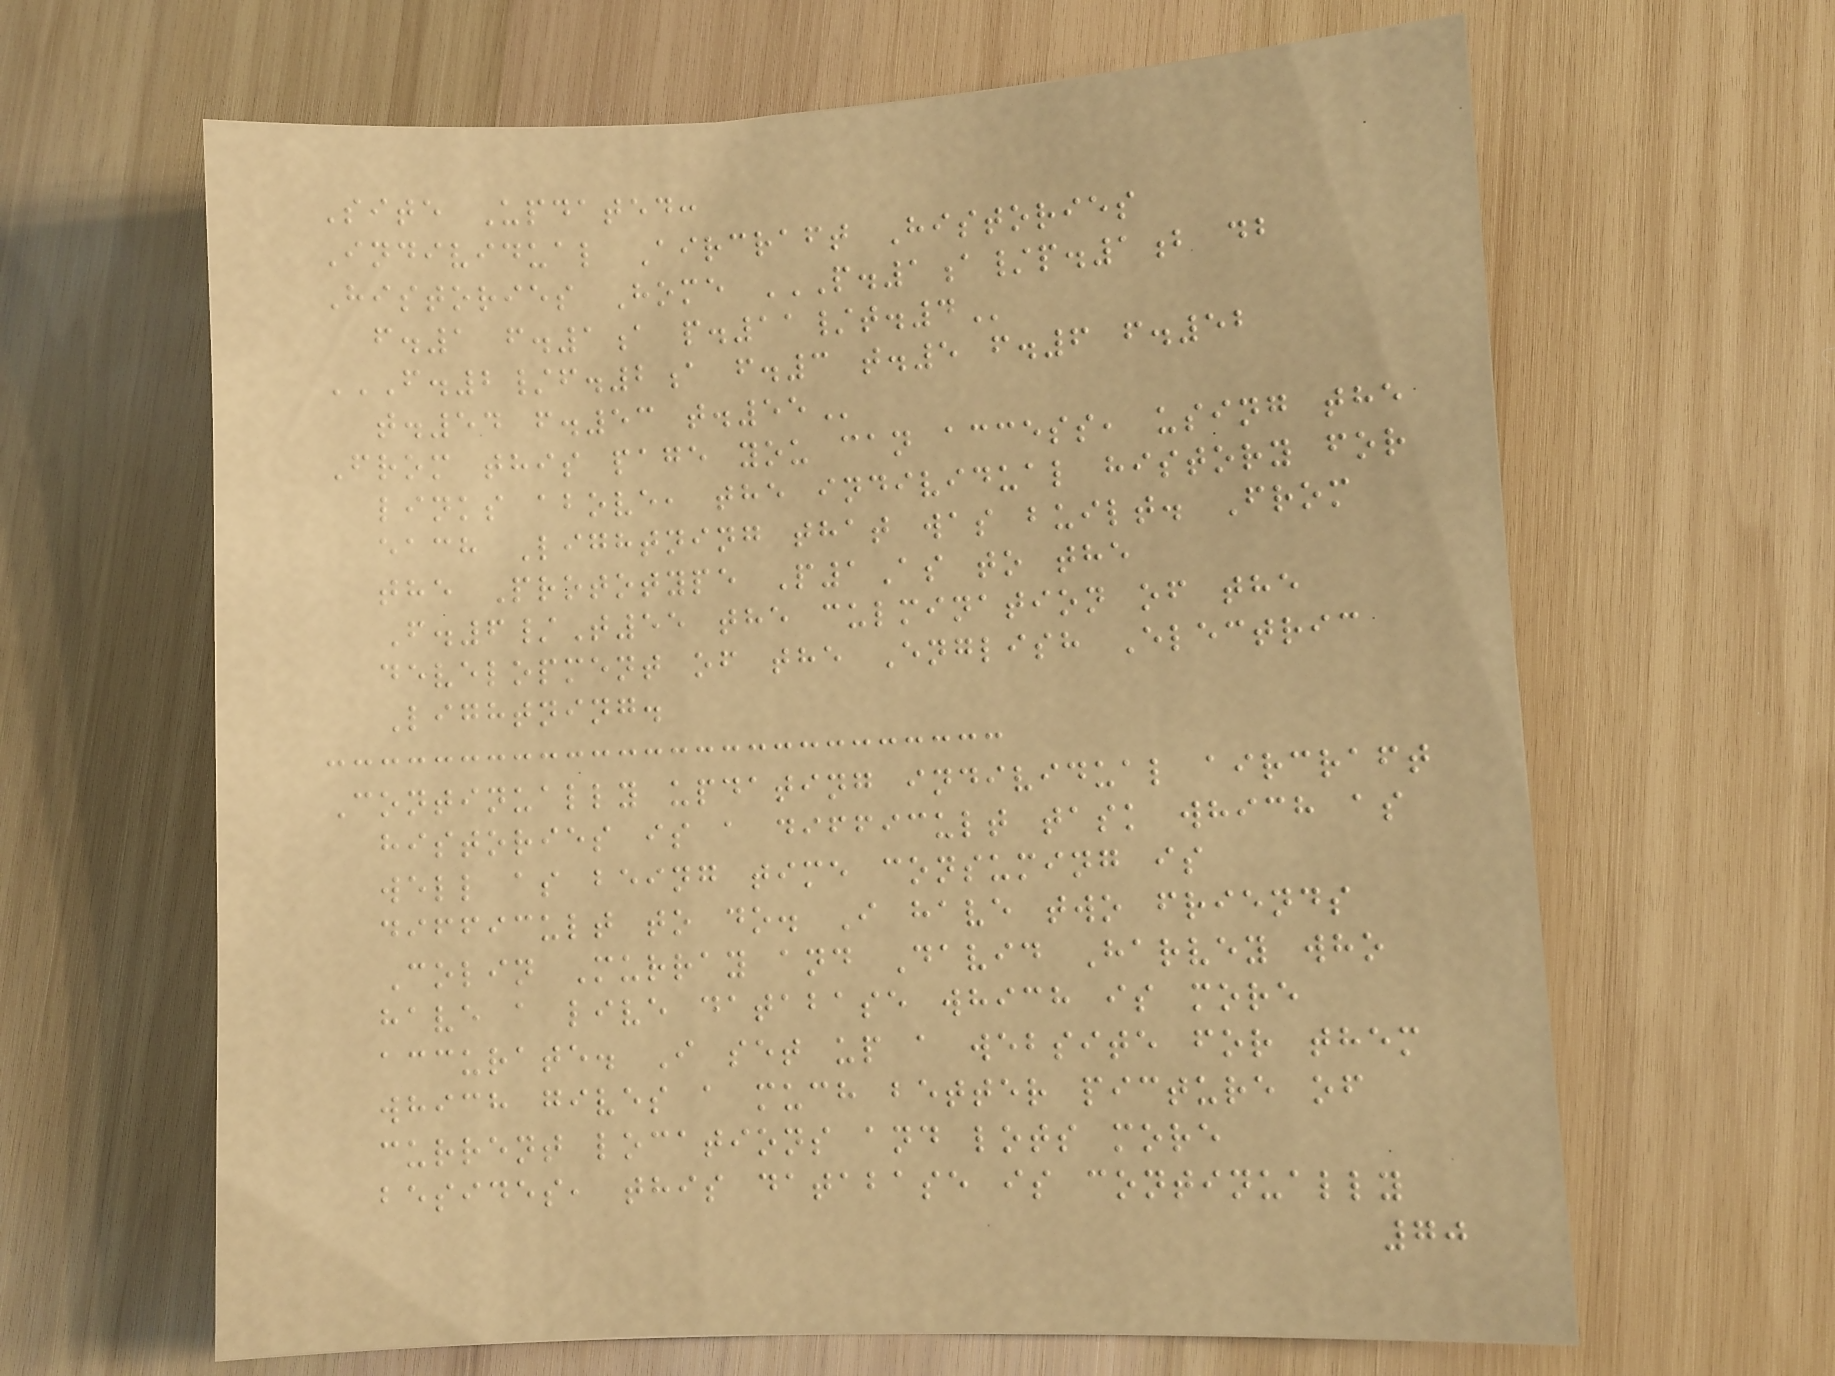Site Updated:
Individual Aircraft Histories
Histories Home P.1A/P.1B DB
F.1 F.1A P.11/T.4
F.2/F.2A F.3 T.5 F.6 F.52
T.54 F.53 T.55
From this page you can access, using the
links above, the individual history for
each Lightning that was built. From
the Prototype P1As to the
F.6/T55 the culmination of the
development of the English Electric
Lightning.
Continually updating individual aircraft
histories is a difficult task which as
well as being time consuming is
difficult to do. I have two friends
Colin Murray and David Harvey who
have a live database which is more
accurate. I set up a website for them
which gives a much better picture of
current locations and lots more
besides, this database is continually
70
